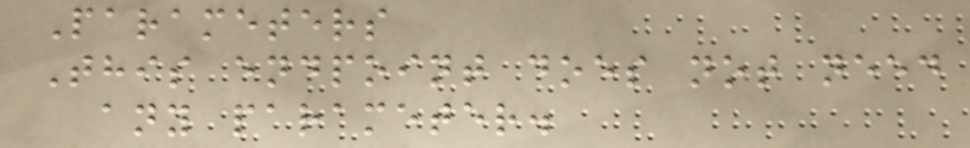Parameters
This endpoint does not need
any parameter.
